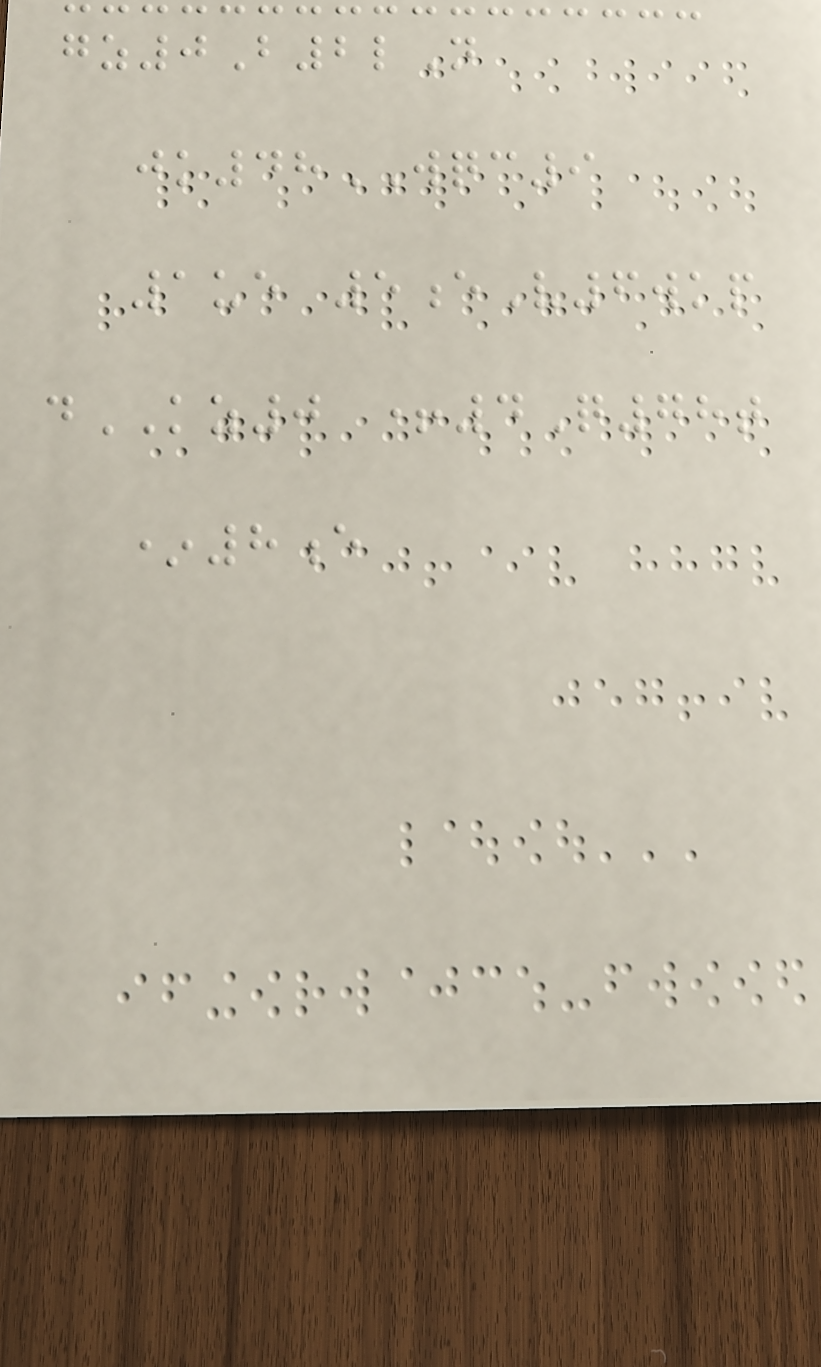gz0B2lN
jk48WQC9
1ue 5eV6wkp
dKZ0 +4Q78t
*8e
